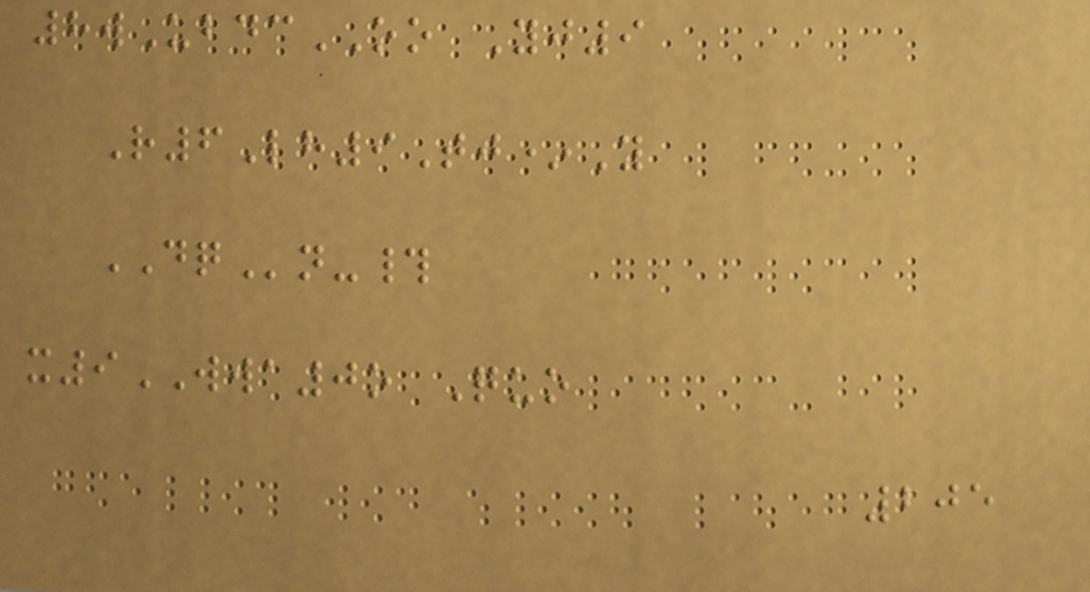8wUbdcOO Yj9
R6Lh9Tj*Y
DQn-#
x9WWA0o Quo
205
